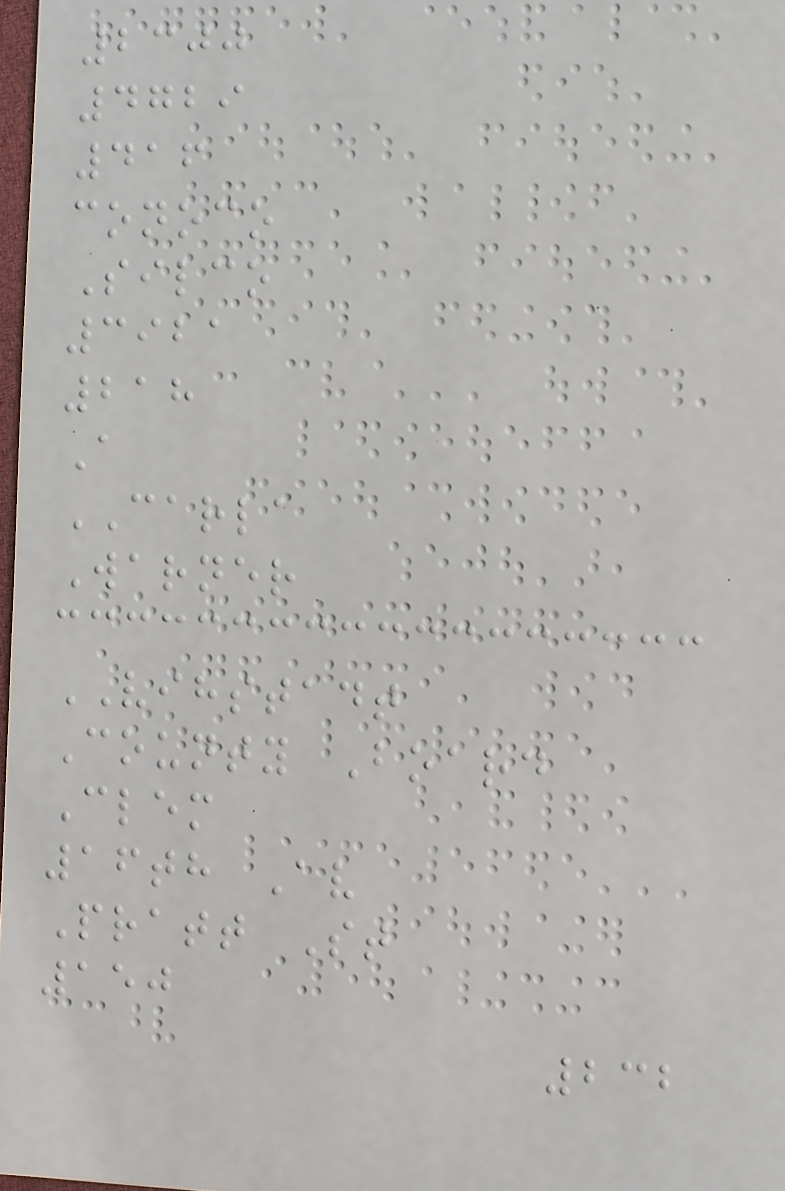2300
4729
416
conoco
Silco
3921
218
A
CARLA
Warner
VIHSTADT
County Board
Clem
16th Av
Pratt St
150
232
